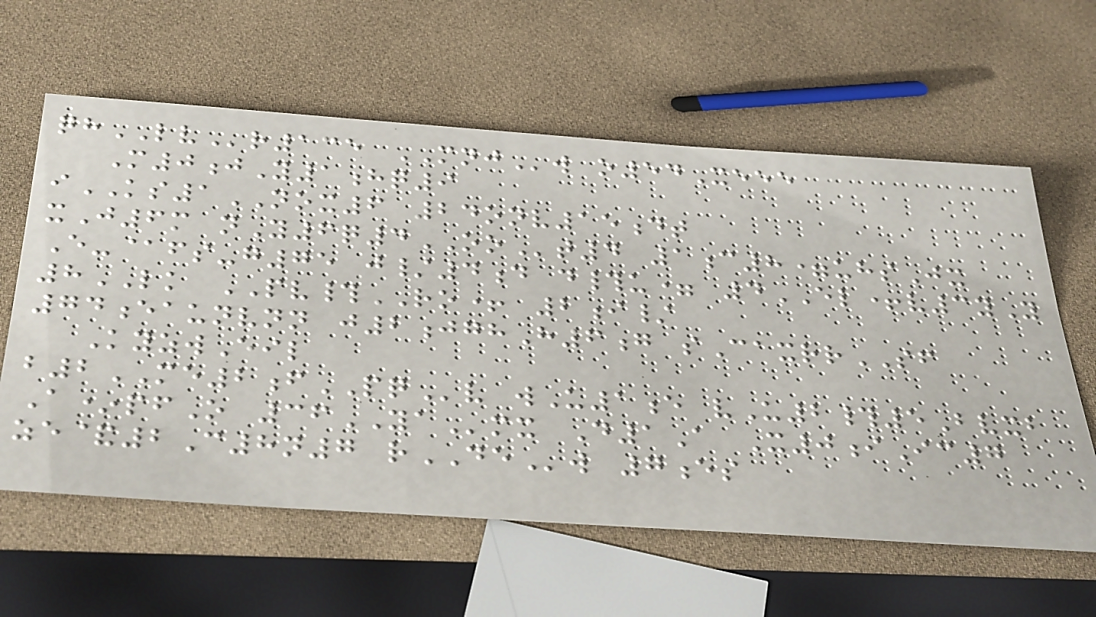qhLVr135 MNJw o54Xeee
M0jY1hq9
iKS1NOX6 24onv15dt
xJ6m nY6q4OOt4 1c8=uhsJx
E-@fs-g75 j/4d d#u= 4EL+v3yY
8LK PV#RO+ 2i/
74eaunvnn j2jghH6g sCaxrrSF
KyzwEil
b2ME2fPQv wU1e vU2#5Bvxb
A*pfO 36YAmx D1A X0iIc7
ze&2C8n7 rDEw 7es
